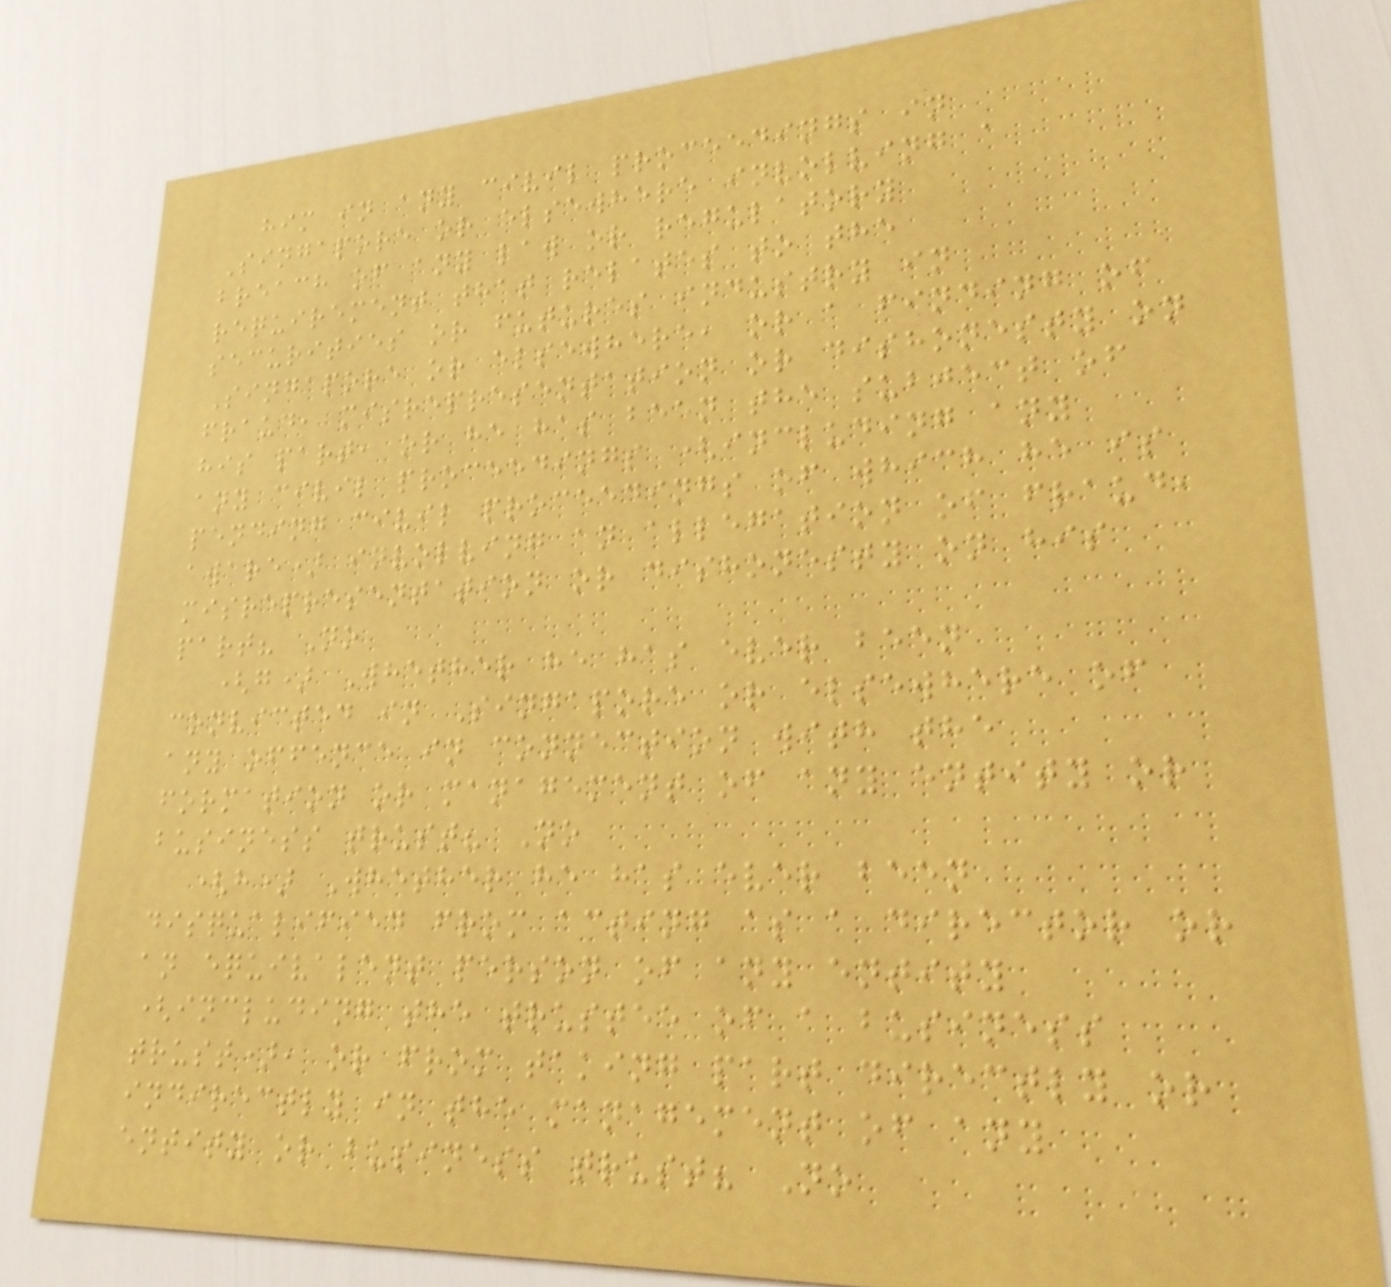him in any civil proceedings in
Singapore or elsewhere involving a
breach of any law or regulatory
requirement that relates to the
securities or futures industry in
Singapore or elsewhere, or a finding of
fraud, misrepresentation or dishonesty on
his part, or he has been the subject of
any civil proceedings (including any
pending civil proceedings of which he is
aware) involving an allegation of fraud,
misrepresentation or dishonesty on his
part? No
(g) Whether he has ever been
convicted in Singapore or elsewhere of
any offence in connection with the
formation or management of any entity or
business trust? No
(h) Whether he has ever been
disqualified from acting as a director or
an equivalent person of any entity
(including the trustee of a business
trust), or from taking part directly or
indirectly in the management of any
entity or business trust? No
